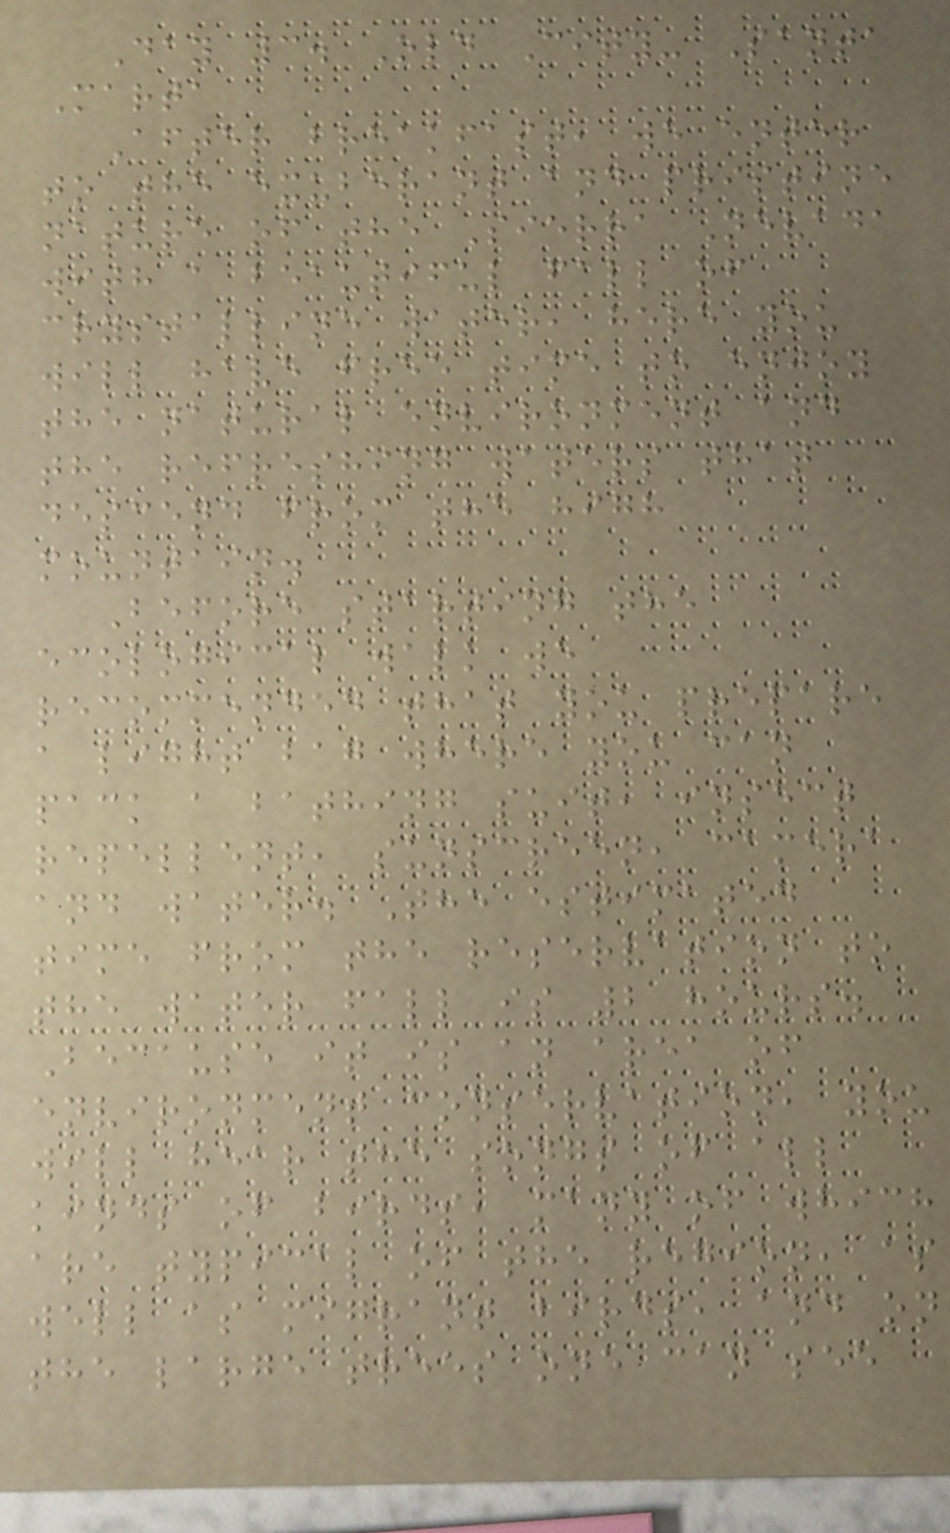Day 3. Old City- Santa
Marta
After breakfast, we enter
to the exuberant and pristine
nature of the Sierra Nevada
with a beautiful fall of
crystalline water, here you
will have free time to enjoy
the natural environment and
the refreshing waters that
descend from the high
mountain.
Before starting the
ecological walk we
recommended that you prepare
a light bag where you can
pack a bathing suit, insect
repellent, sunscreen, camera
and water. The estimated
time from the reservation to
the water fall is 2 hours.
Because it is an area of
environment conservation, you
will hear the songs of all
kinds of birds, many of which
are typical of the region, as
well as migrant birds, and on
the large trees one can see
